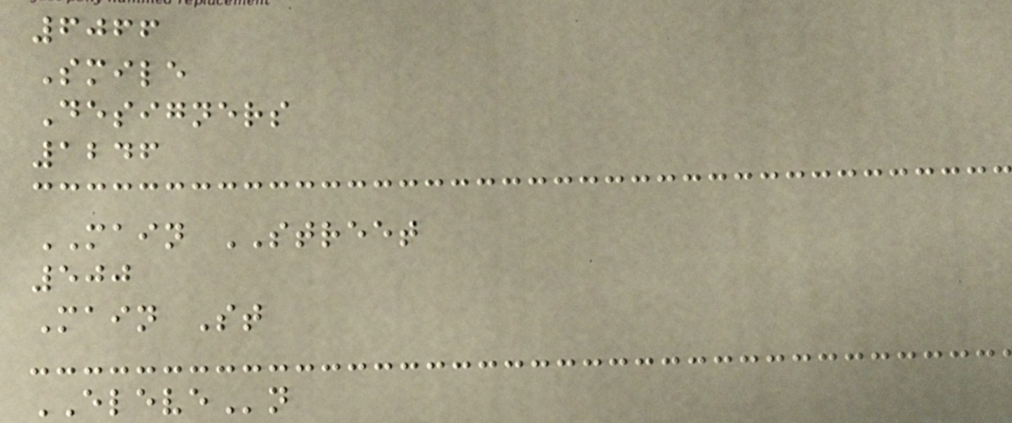6066
Smile
Designers
1246
MAIN STREET
500
Main St
ELEVEn
